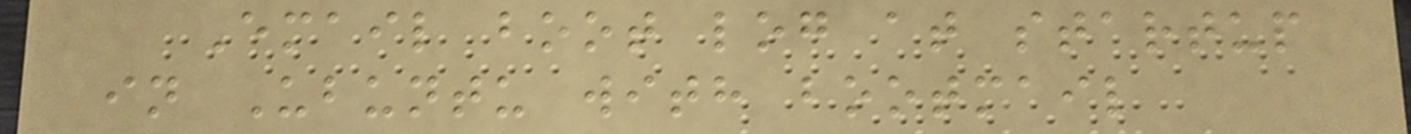Email boot log at startup
in Ubuntu with bootmail
